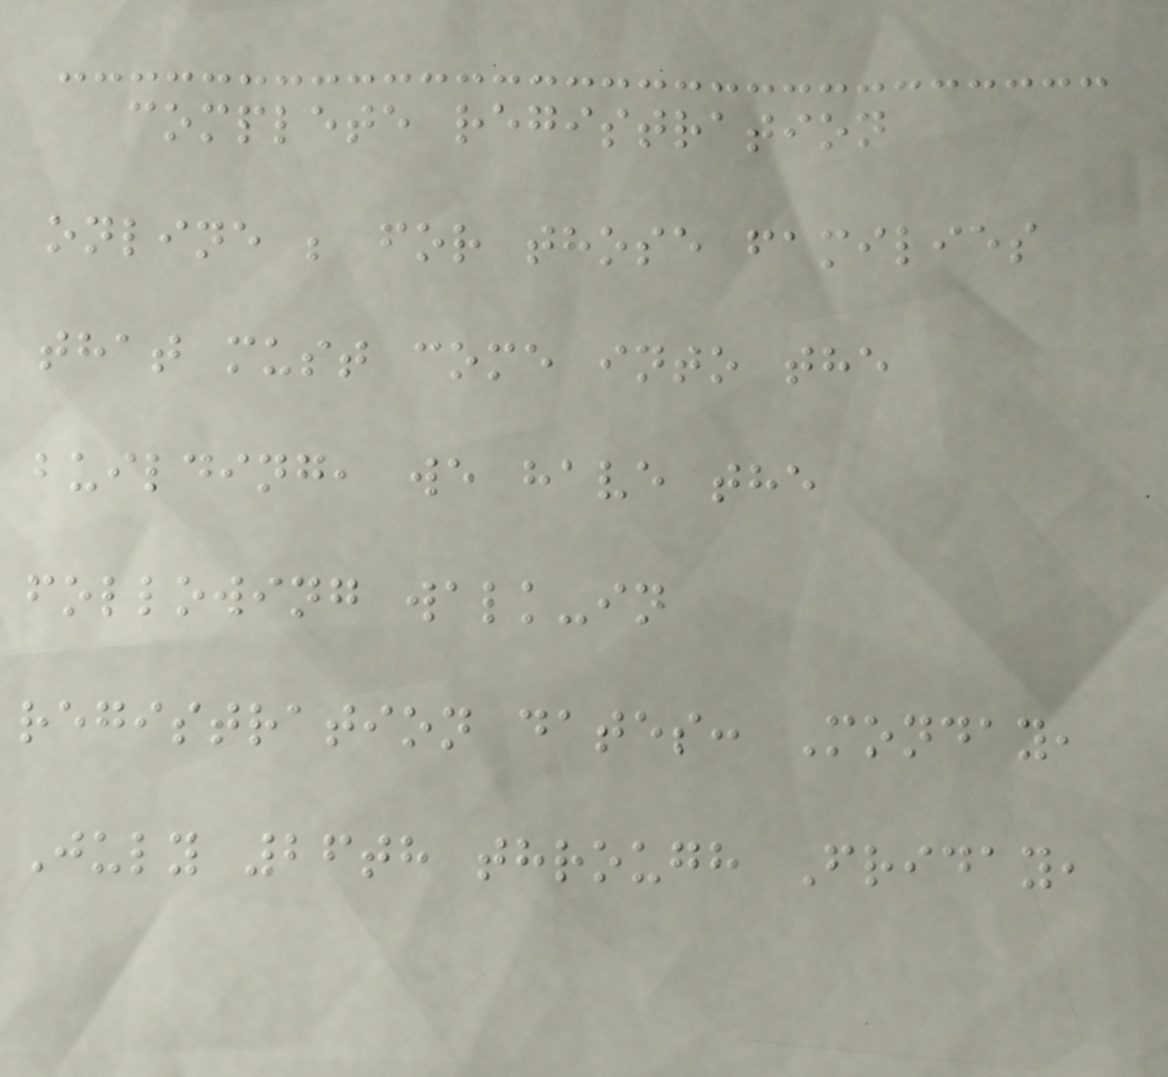complete registration
online ; for those families
that must come into the
building, we have the
following walk-in
registration dates: Monday,
July 26th through Friday,
